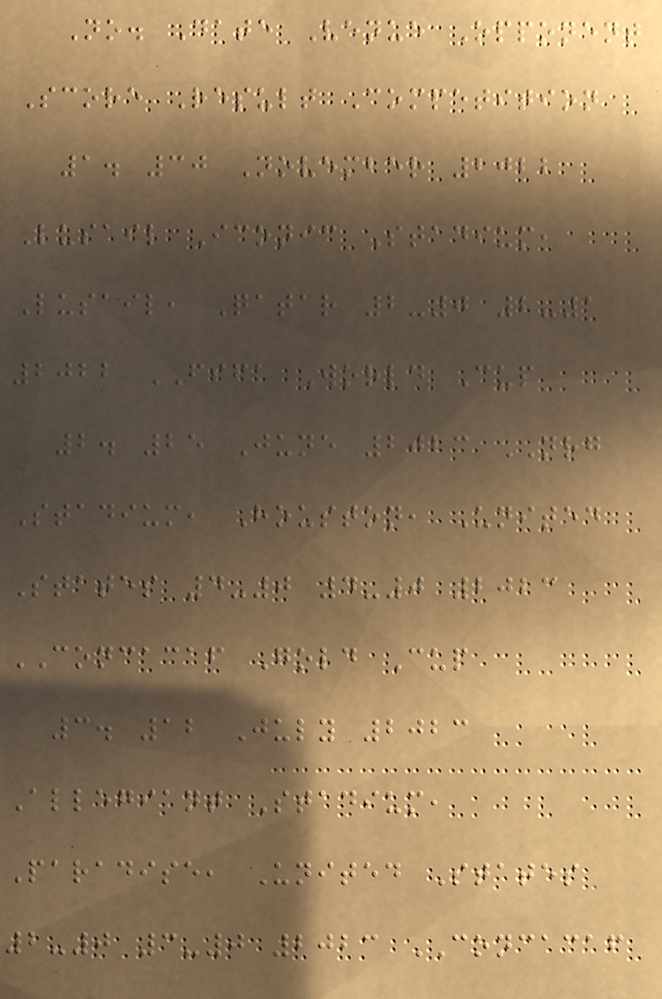No. Date Venue Opponent
Score Result Competition
1. 30 November 2022
Lusail Iconic Stadium,
Lusail, Qatar 2-0 2-1
2022 FIFA World Cup
2. 25 June 2023 NRG
Stadium, Houston, United
States 4-0 4-0 2023
CONCACAF Gold Cup
3. 12 July 2023
Allegiant Stadium,
Paradise, United States
2-0 3-0 2023 CONCACAF
